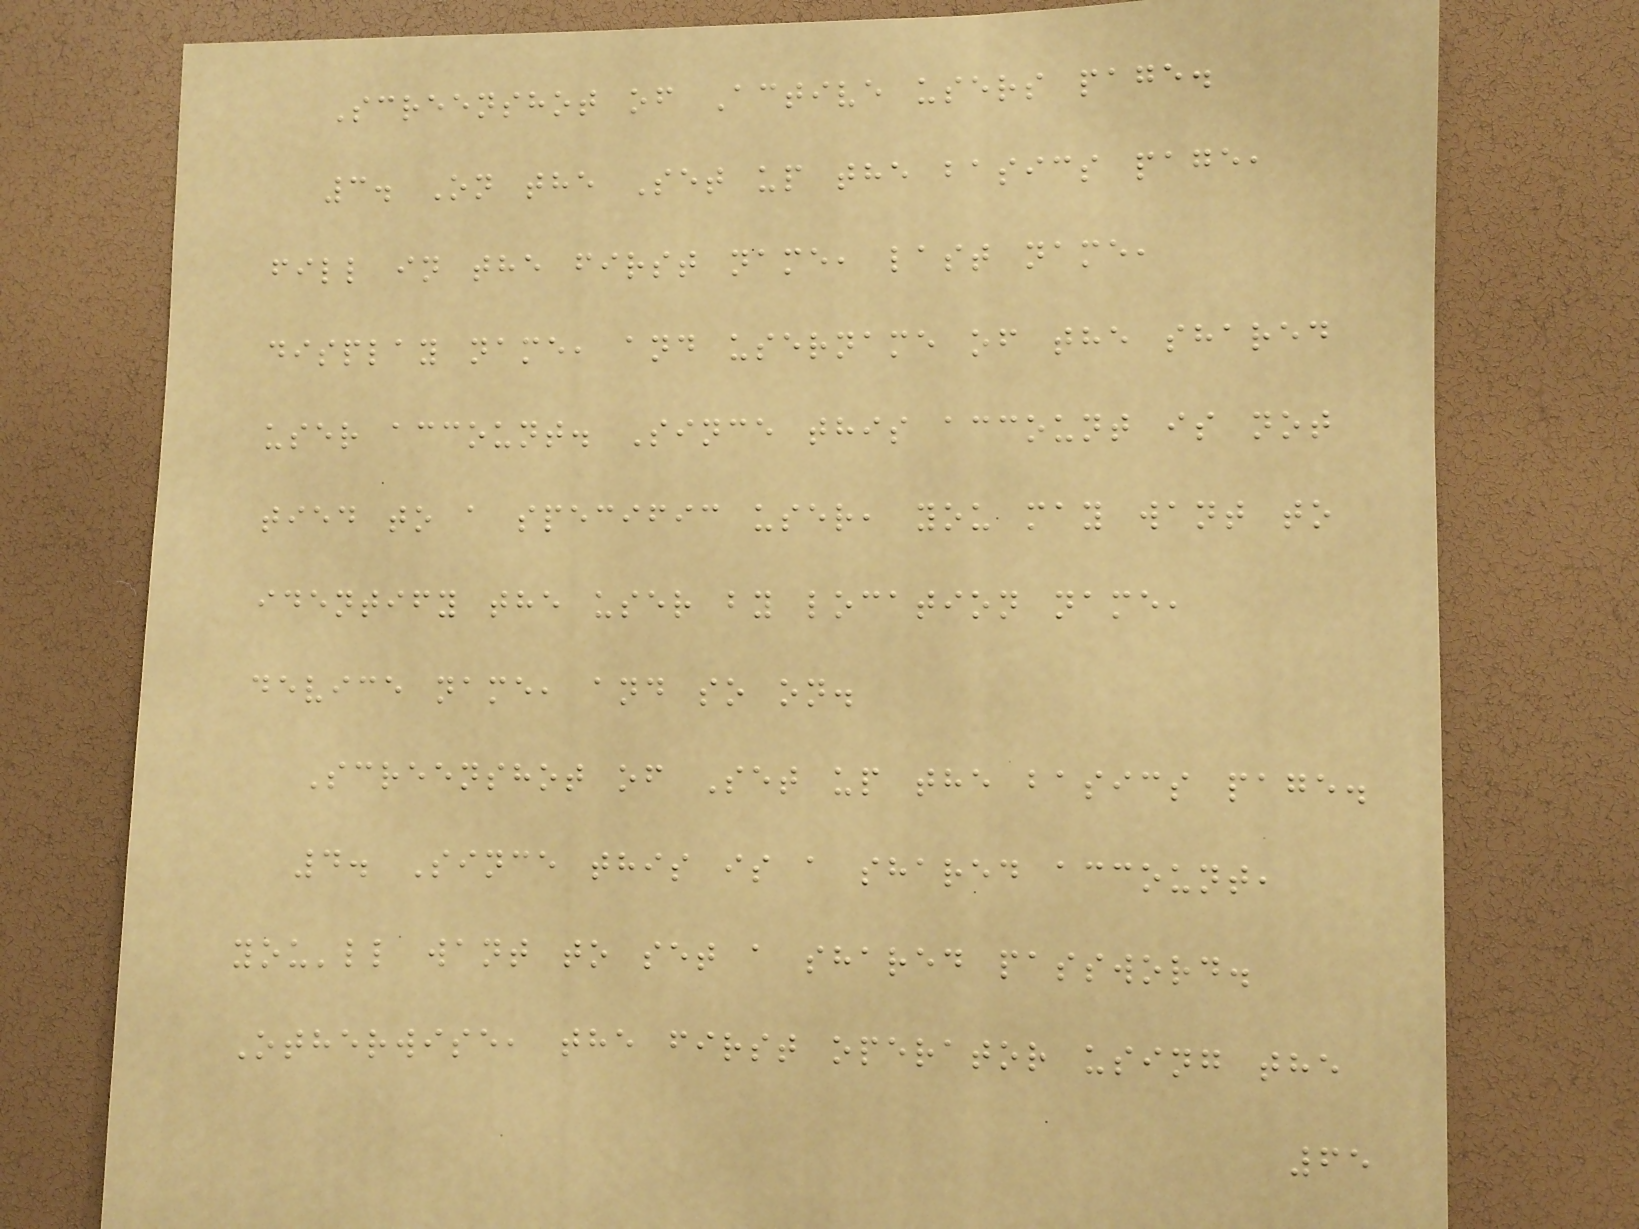Screenshot of Active users page.
3. On the Set up the basics page,
fill in the first name, last name,
display name, and username of the shared
user account. Since this account is not
tied to a specific user, you may want to
identify the user by location name,
device name, and so on.
Screenshot of Set up the basics page.
4. Since this is a shared account,
you'll want to set a shared password.
Otherwise, the first operator using the
65
